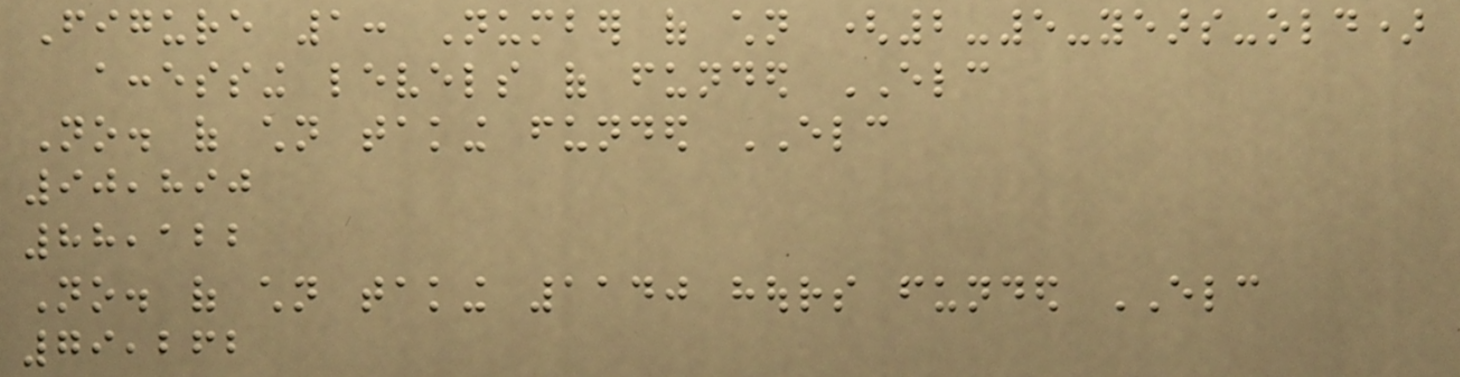Figure 1: Number of children (2-5-years-old)
accessing levels of funded ELC
No. of children taking funded ELC
90,890
88,122
No. of children taking 1140 hours funded ELC
79,262
